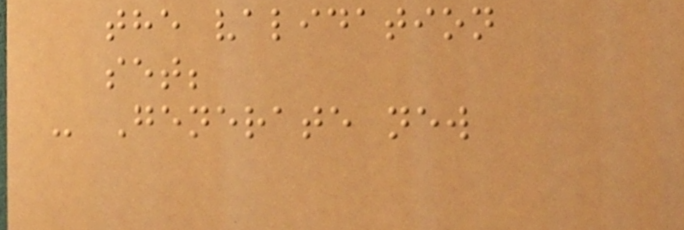the validation
set;
- Generate new
